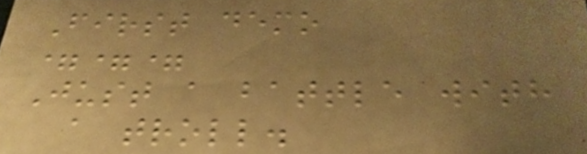First demo
===
Just a battle with
a troll.
